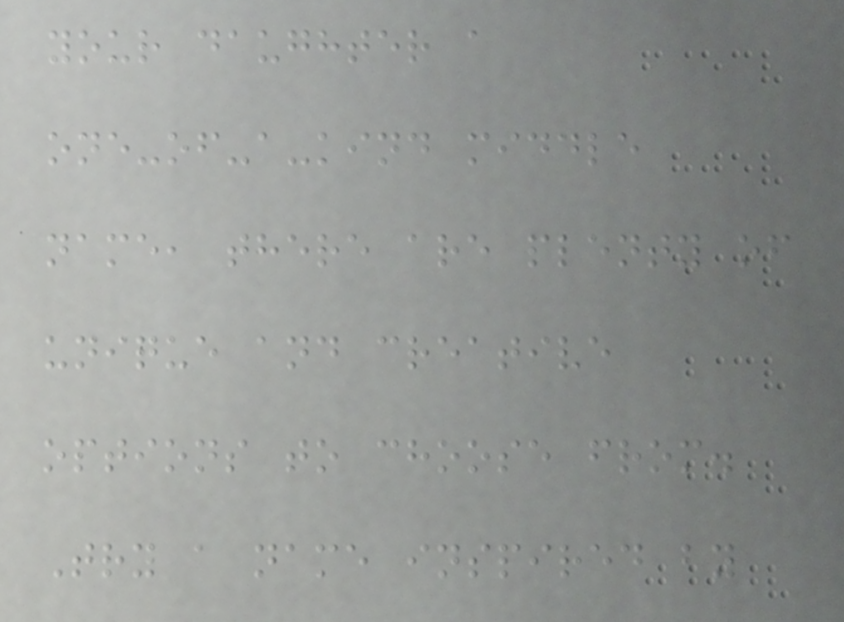your daughter a
one-of-a-kind middle
name, there are plenty of
unique and creative
options to choose from.
Try a name inspired by
